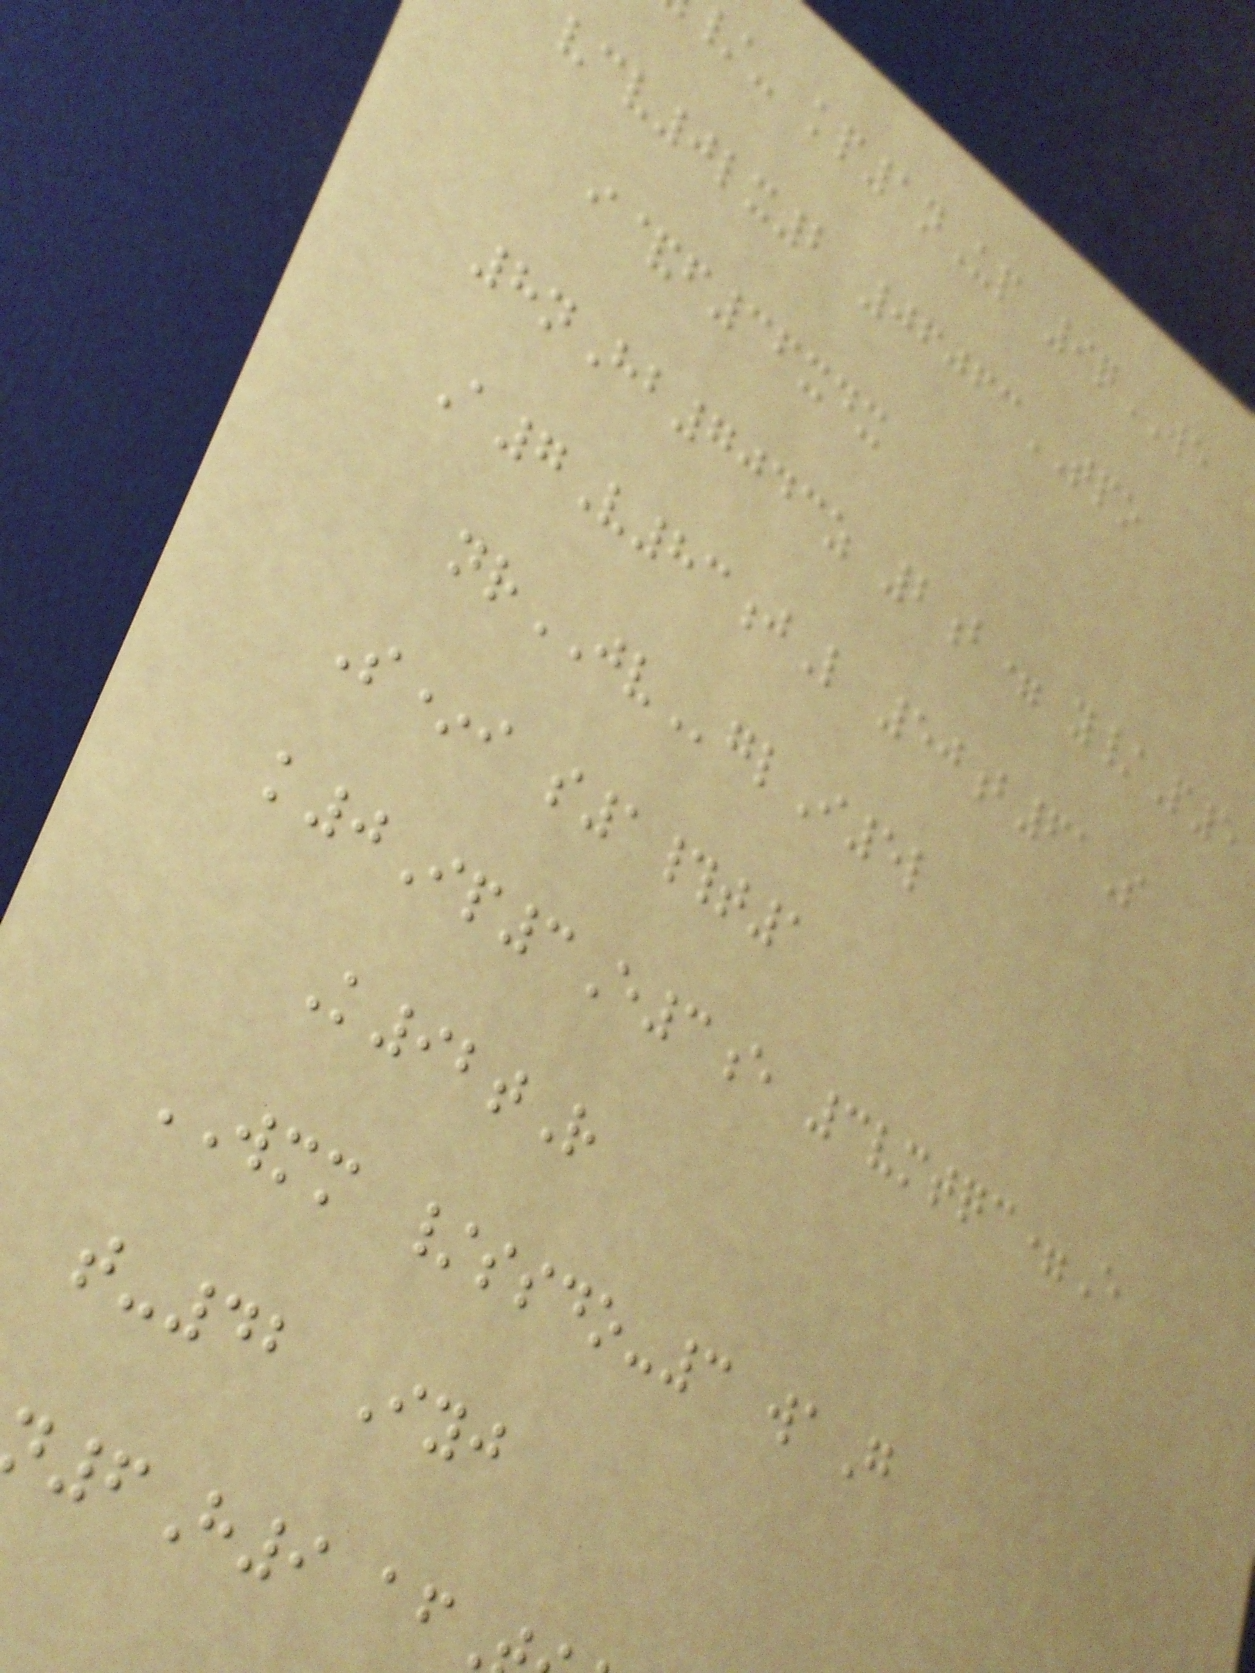- kp1nUp 9qWE
vcv0lx2 06063TPO
i&f36xdx
8nHb7043z 2b= y/P5
A7V83jL 50b61S
nrJVglI5l
S*i s1#t1
k0Ip3E3e 3vmtqc=E
K92tR
WMM /ssdo-3 waG
t-42 Iyj
6H9 af
